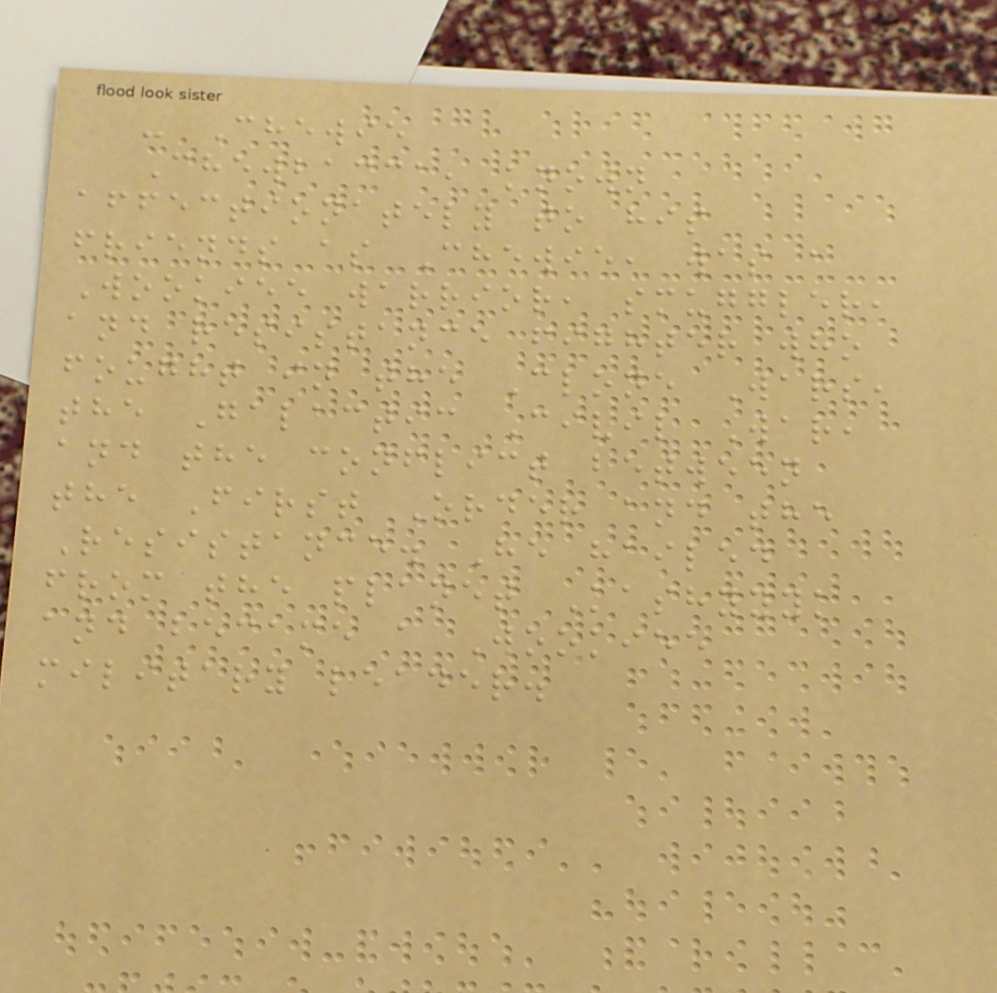- Chewie
Chewbacca, known
affectionately to his
friends as Chewie, was a
Wookiee warrior, smuggler,
and resistance fighter who
fought in the Clone Wars,
the Galactic Civil War,
and the conflict between
the First Order and the
Resistance. He hailed
from the planet Kashyyyk
and became a Wookiee
military leader.
